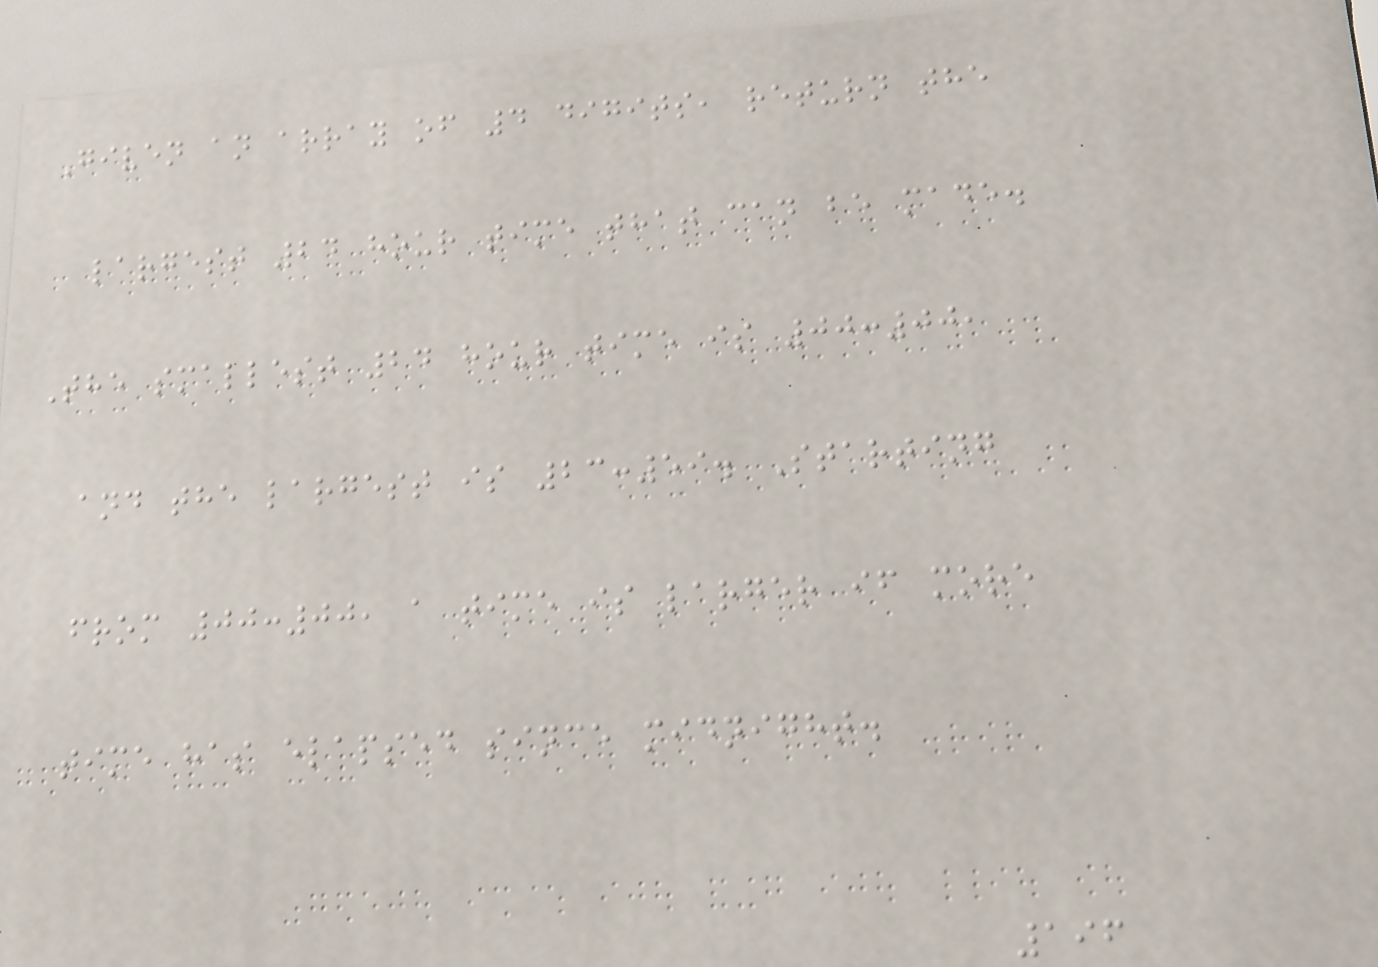Given an array of 4 digits, return the
largest 24 hour time that can be made.
The smallest 24 hour time is 00:00,
and the largest is 23:59. Starting
from 00:00, a time is larger if more
time has elapsed since midnight.
196
